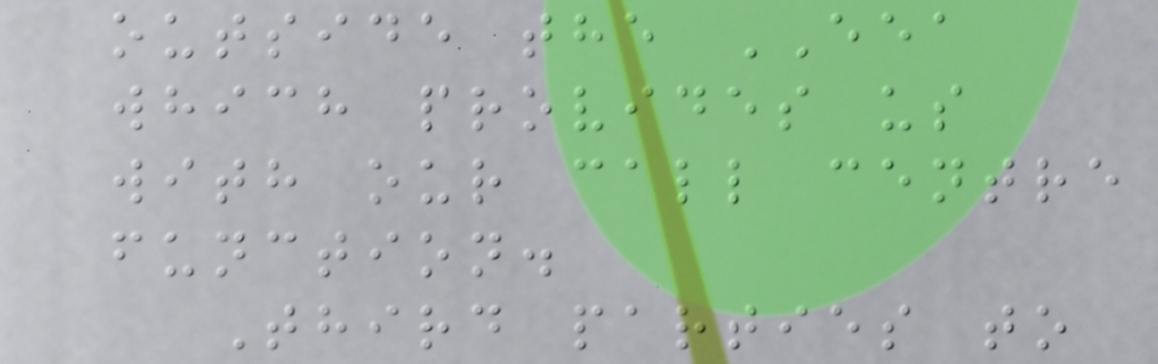outside the EEA
which provides us
with our call centre
function.
Third parties to
